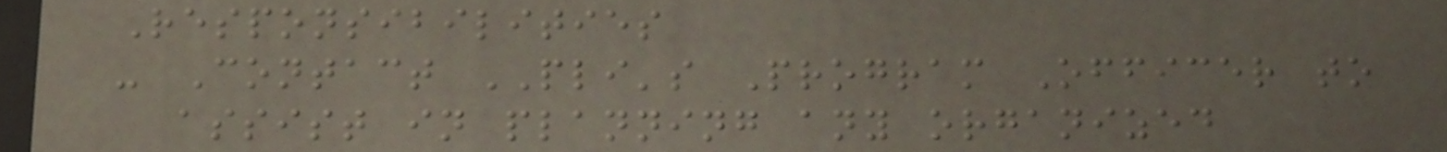Responsibilities
- Contact PLI's Program Officer to
assist in planning any organized
